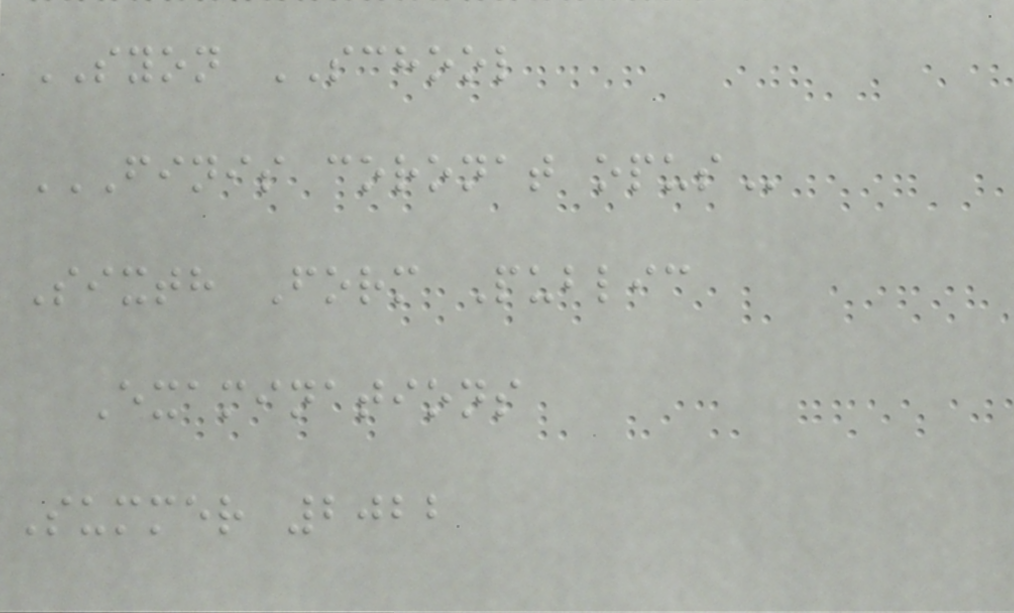SYON SCHOOL
FINIS CORONAT OPUS
Sixth Form Public
Examinations
Summer 2022
